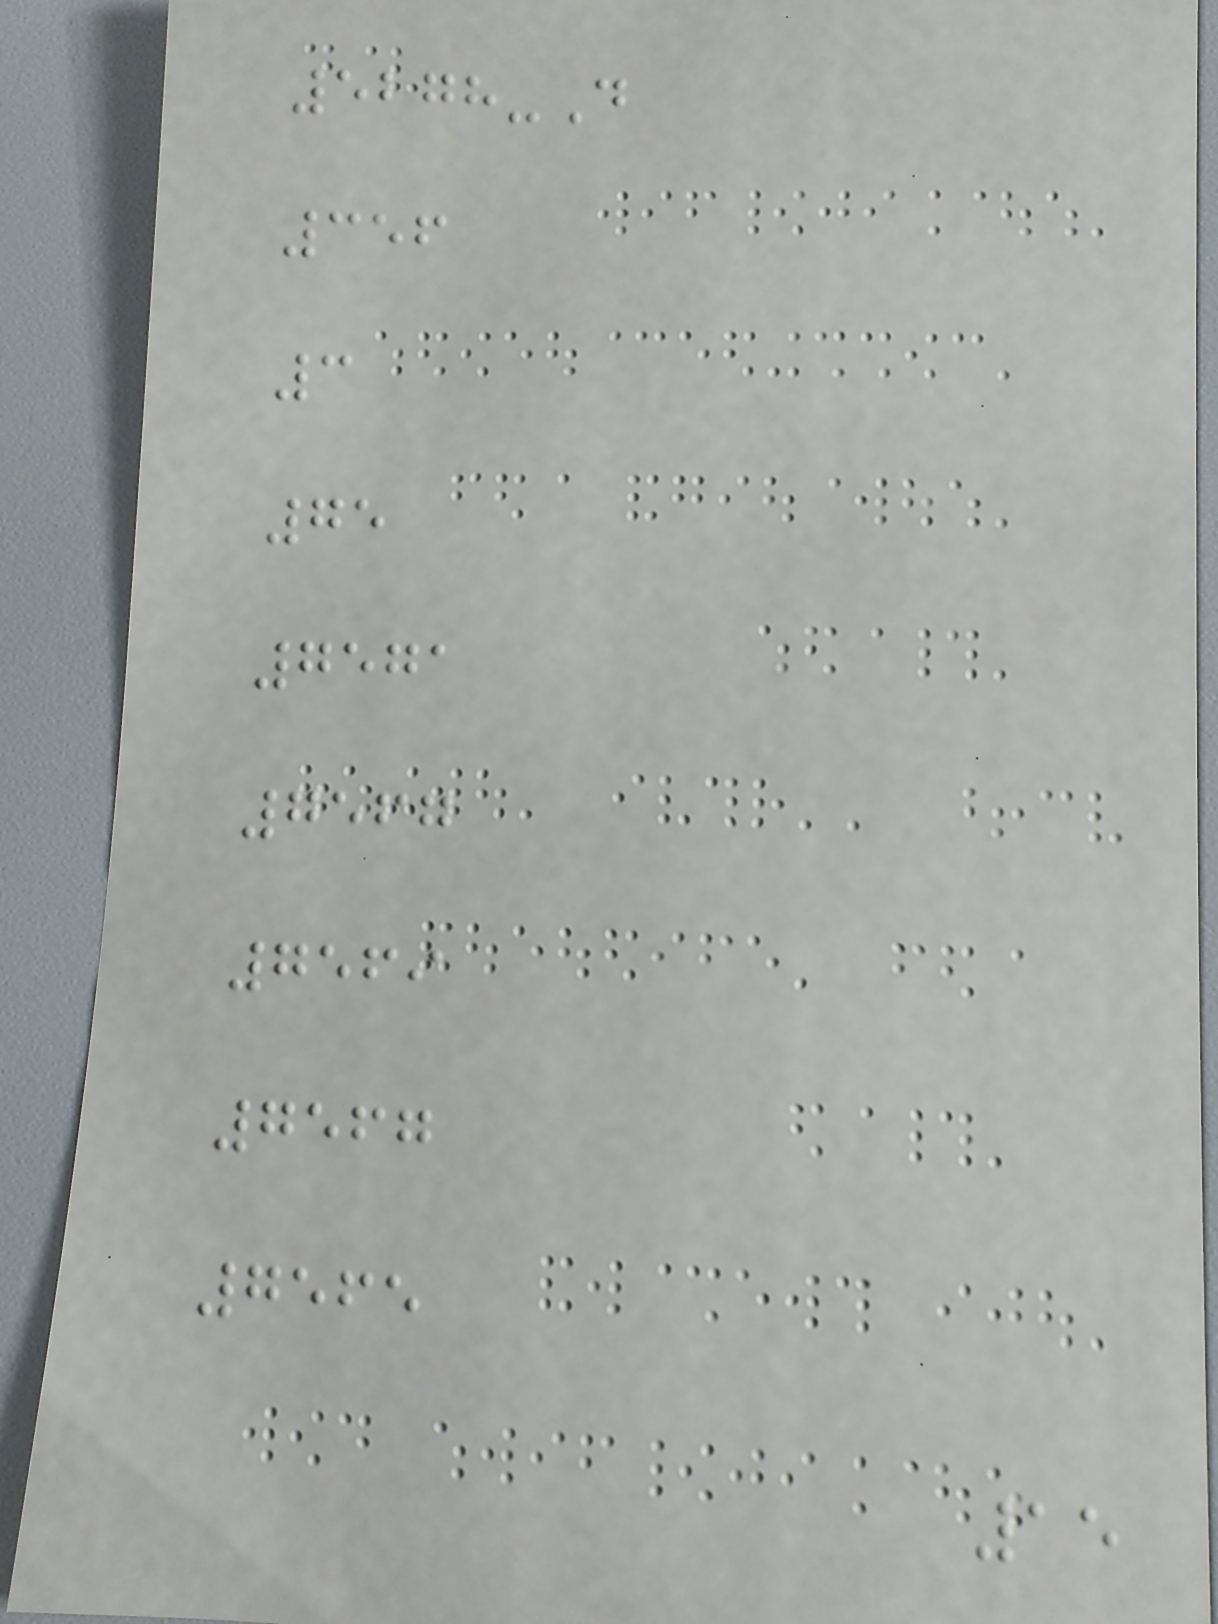5278-D
356
3
75
7571
7567
7569
7567
7565
15
